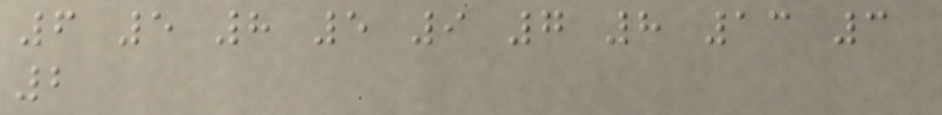6 5 8 5 9 7 8 13 3
2
